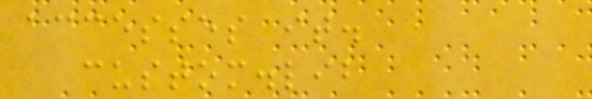accesses it.
custom.lib
